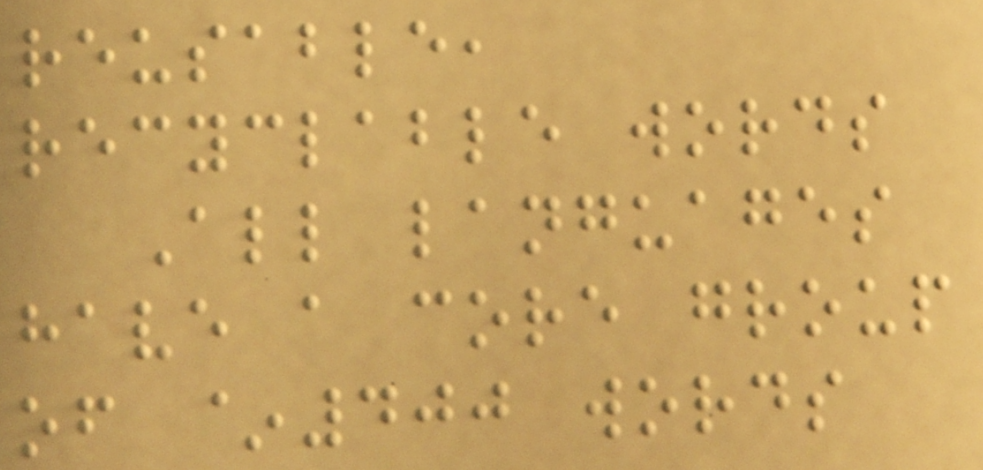reusable,
recyclable words
All languages
have a core group
of ~400 words
